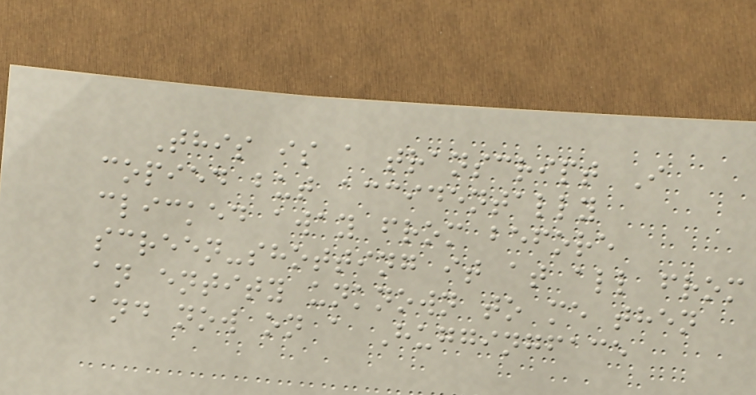This is a transcript I
copied but accidentally
clicked away from before
screen-shotting it at all from
an entity unknown to me then
and now on a Huggingface
